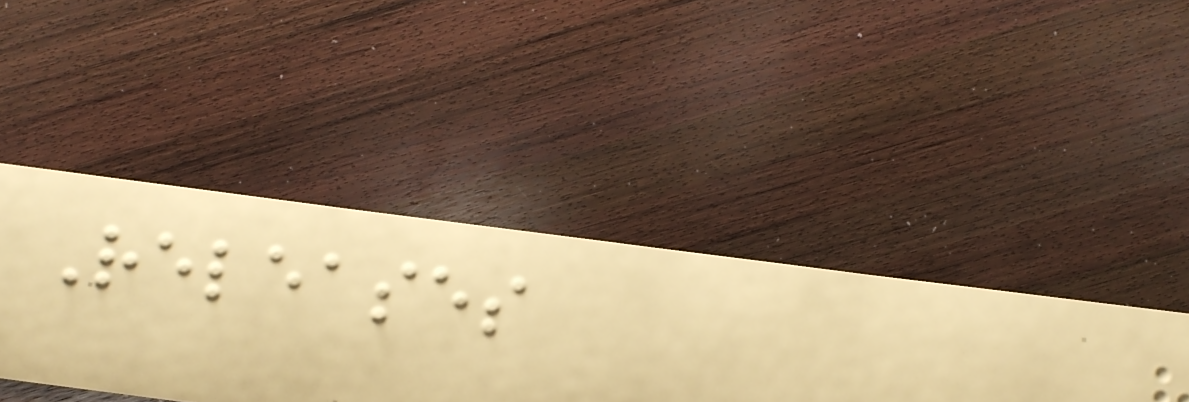Releases
